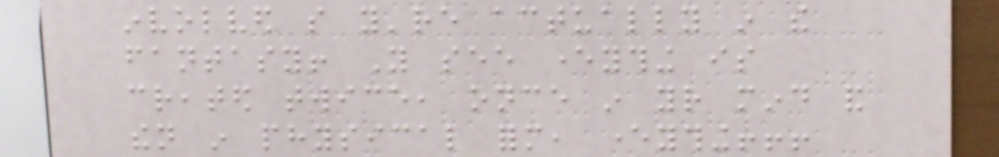involved so you're actually in the
fantasy! You see everything is
created twice, once in your mind and
then in physical form, everything!!!
